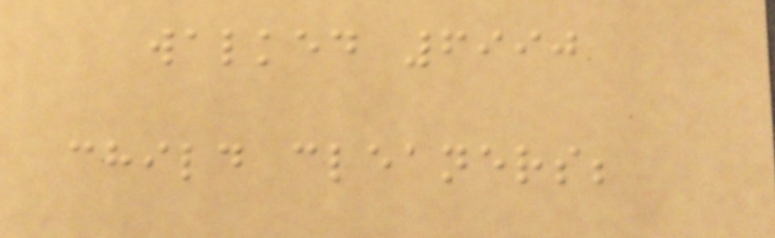walked 6990
child cleaners;
